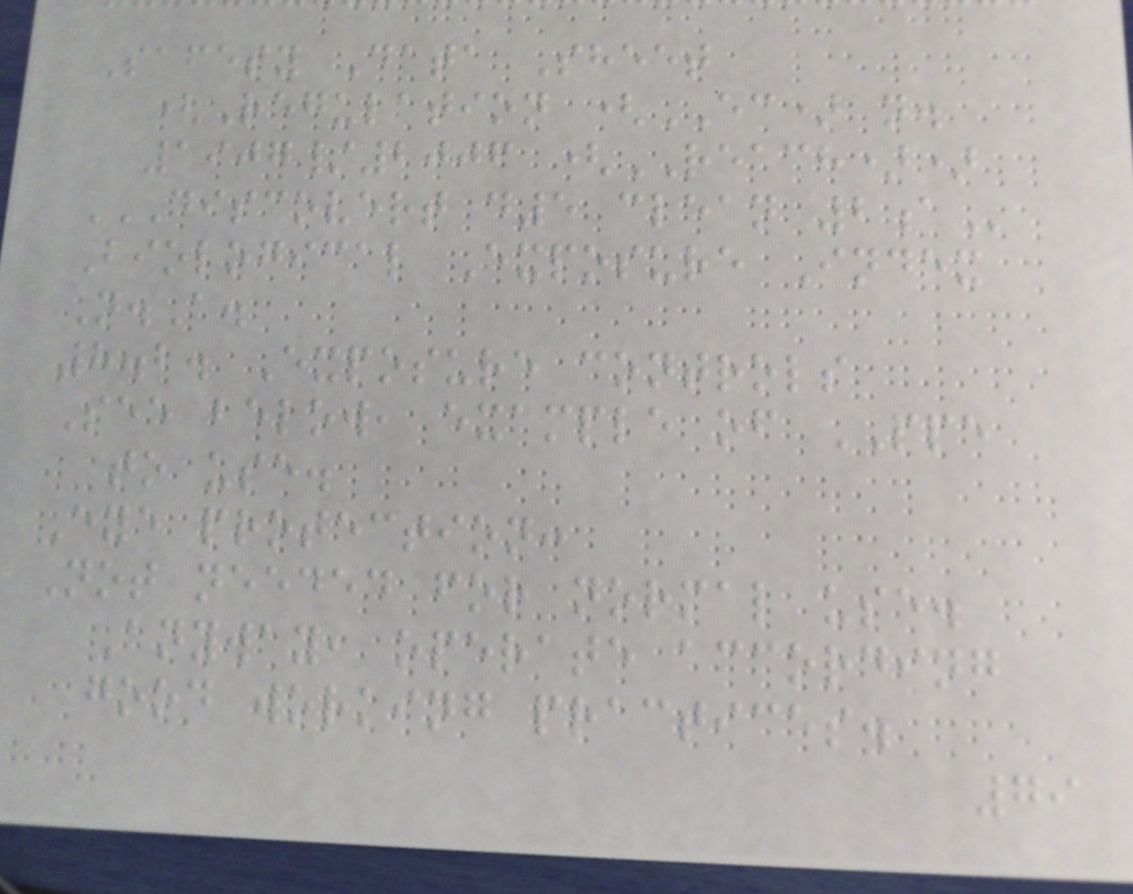Safety Data Sheet
(Regulation (EC) n.
1907/2006 (REACH))
DISCOVERT D5 CLEAN 2A
Biological Exposure Index
N.A.
8.2. Exposure controls
See below, example of PPE
to use.
Eye protection:
Not needed for normal use.
Anyway, operate according
good working practices.
79
